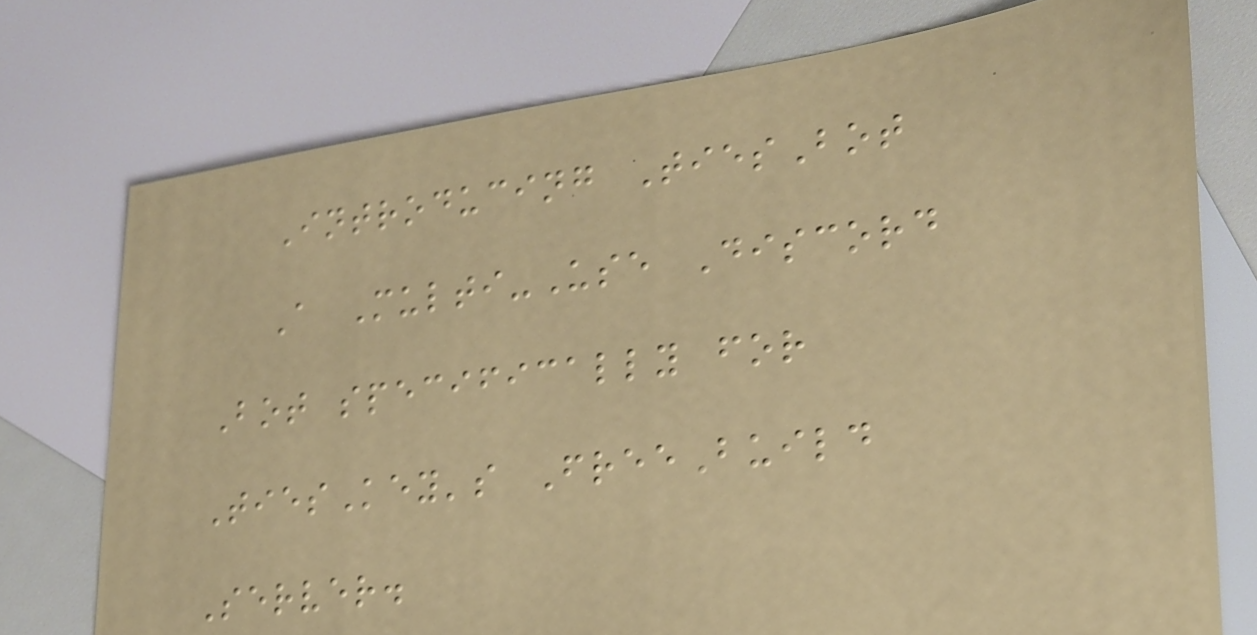Introducing TiesBot
A Multi-Use Discord
Bot specifically for
TiesKey's FreeBuild
Server.
